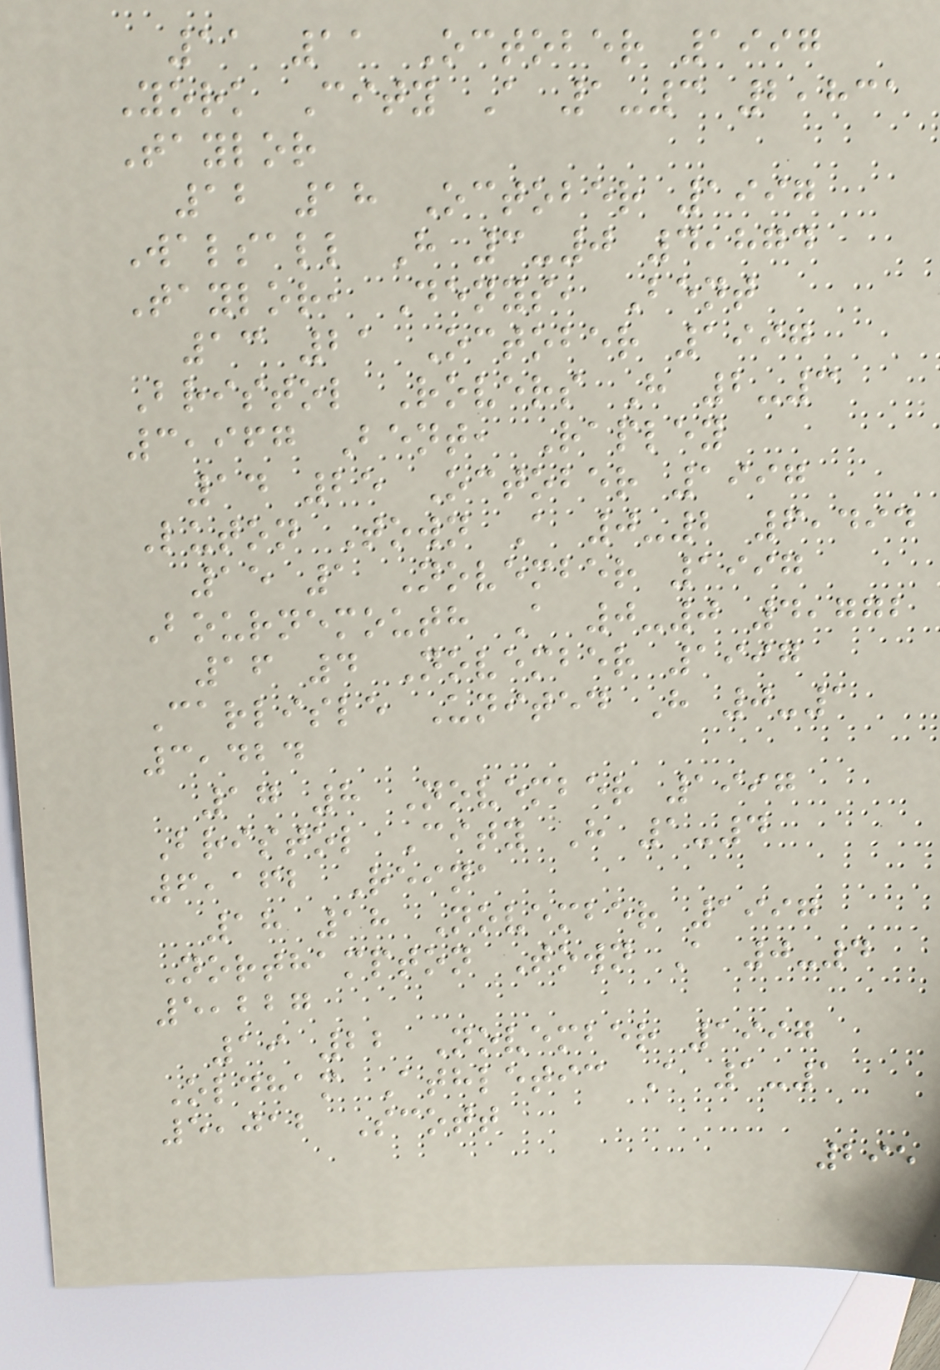11 11 October 1997
York City A 1-3 2,831
Taylor
12 18 October 1997
Walsall H 3-0 4,874
Taylor, Denys, Bent
13 21 October 1997
Bristol Rovers H 2-3
3,967 Bent, Rapley
14 25 October 1997
Luton Town A 0-2 6,494
15 1 November 1997
Bournemouth A 0-0 4,772
16 4 November 1997
Carlisle United H 0-1
3,424
17 8 November 1997
Bristol City H 1-4
6,162 Reina
18 18 November 1997
Northampton Town A 0-4
5,227
19 22 November 1997
Oldham Athletic A 1-1
5,012 Scott
295
